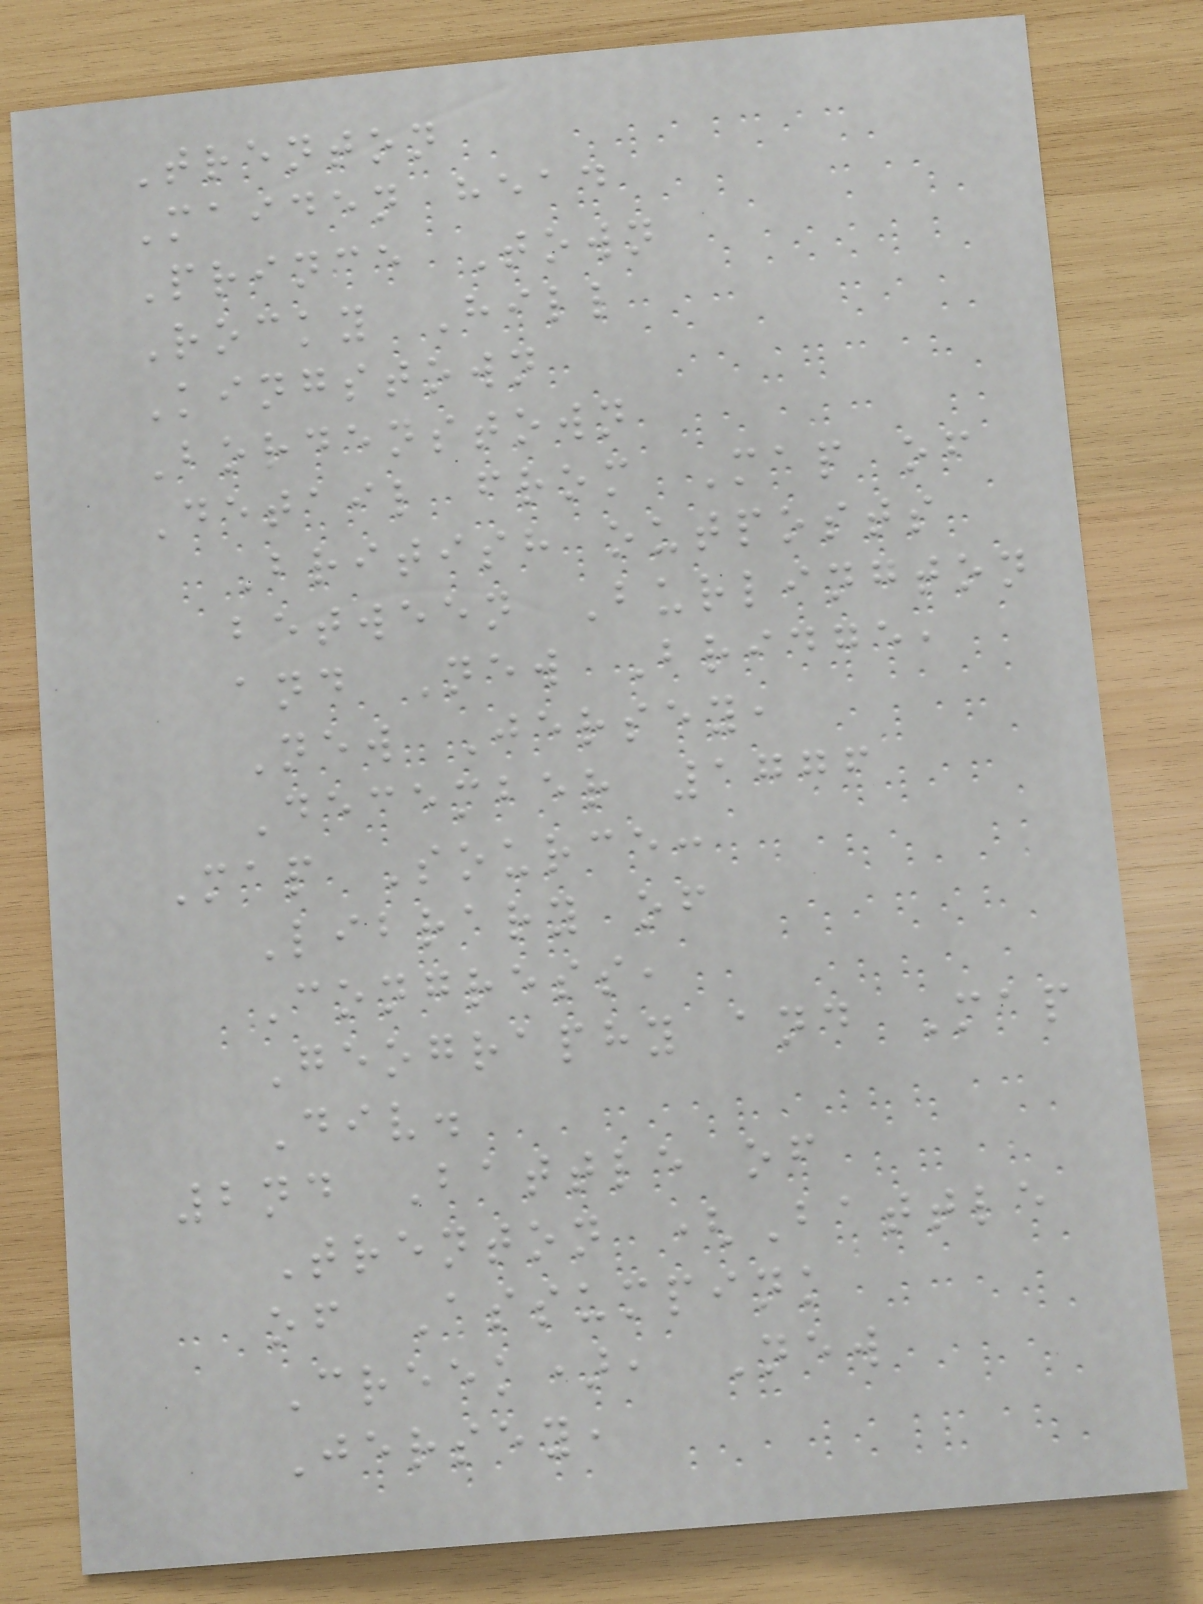Trenton
Maiden head
Prince Town
Rocky Hill
Kingstown
Bordenstown
Detail from Map of
British outposts
between Burlington
and New Bridge,
New Jersey,
December 1776
Map Source:
Library of
Congress,
Geography and Map
Div.
2nd Battle of
Trenton (Battle
of Assumpink
Creek), New
Jersey,
